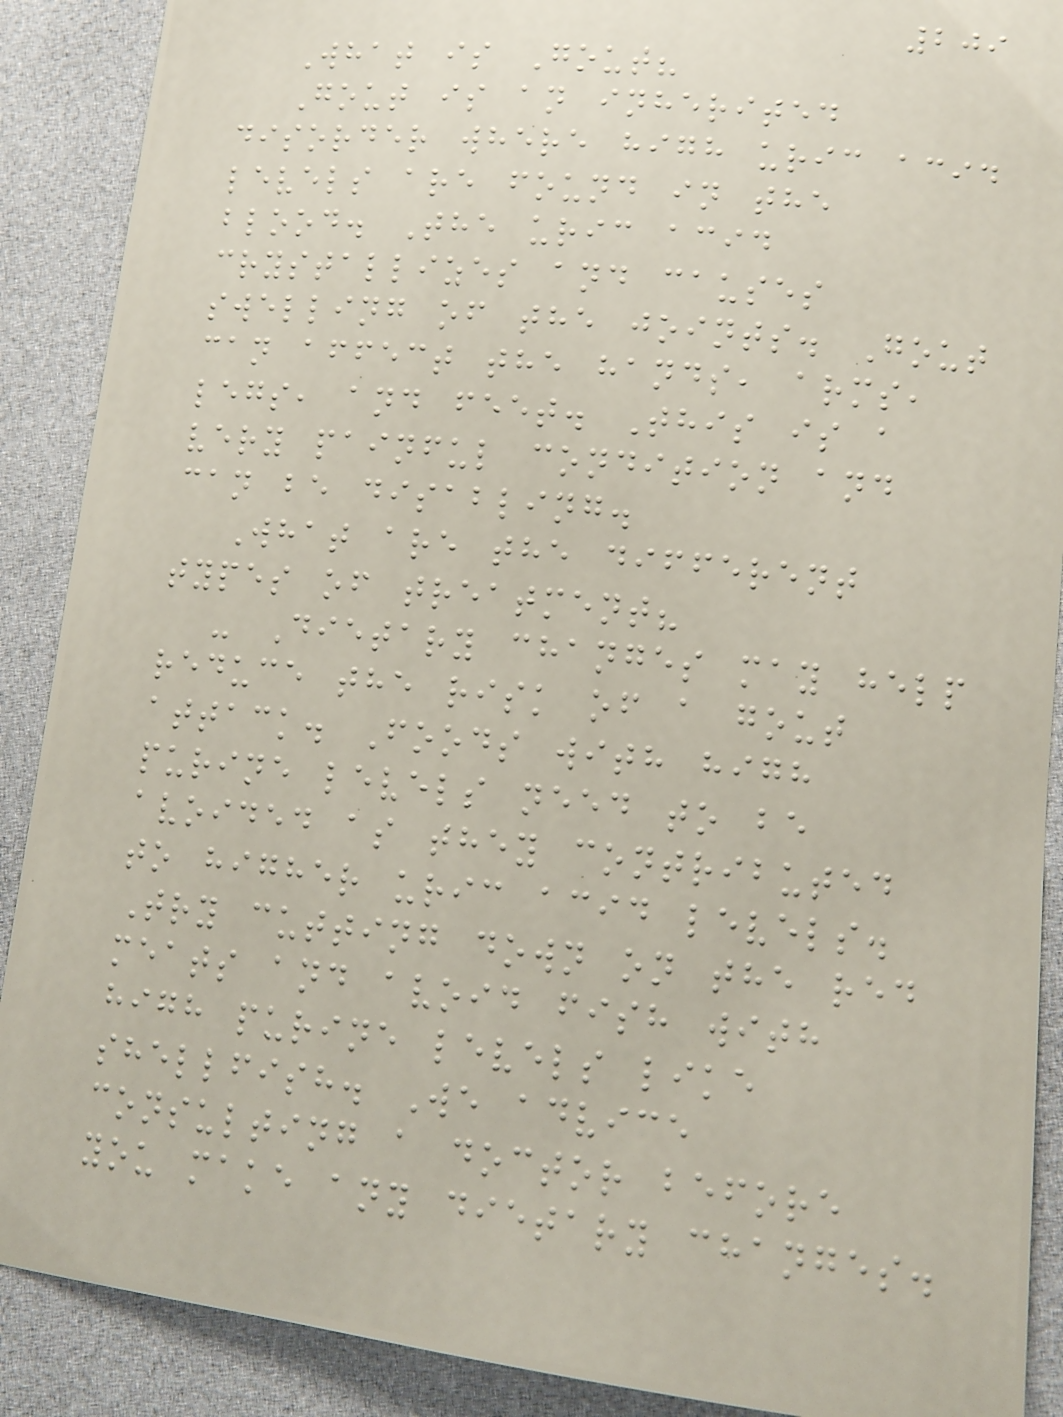209
What is Gout?
Gout is an inherited
disorder where high uric acid
levels are found in the
blood. The uric acid
crystallizes and causes
swelling of the joints. Gout
can affect the hands, arms,
legs, and feet. This is a
very painful condition and
can be disabling.
What are the different
types of treatment?
- Dietary changes may help
reduce the risk of a gout
attack. Foods with high
purine levels need to be
avoided as they contributed
to higher uric acid levels.
Try cutting down on the red
meats and avoid fish with
high purine levels like
shellfish. We advice
consulting a doctor before
you make any dietary changes.
